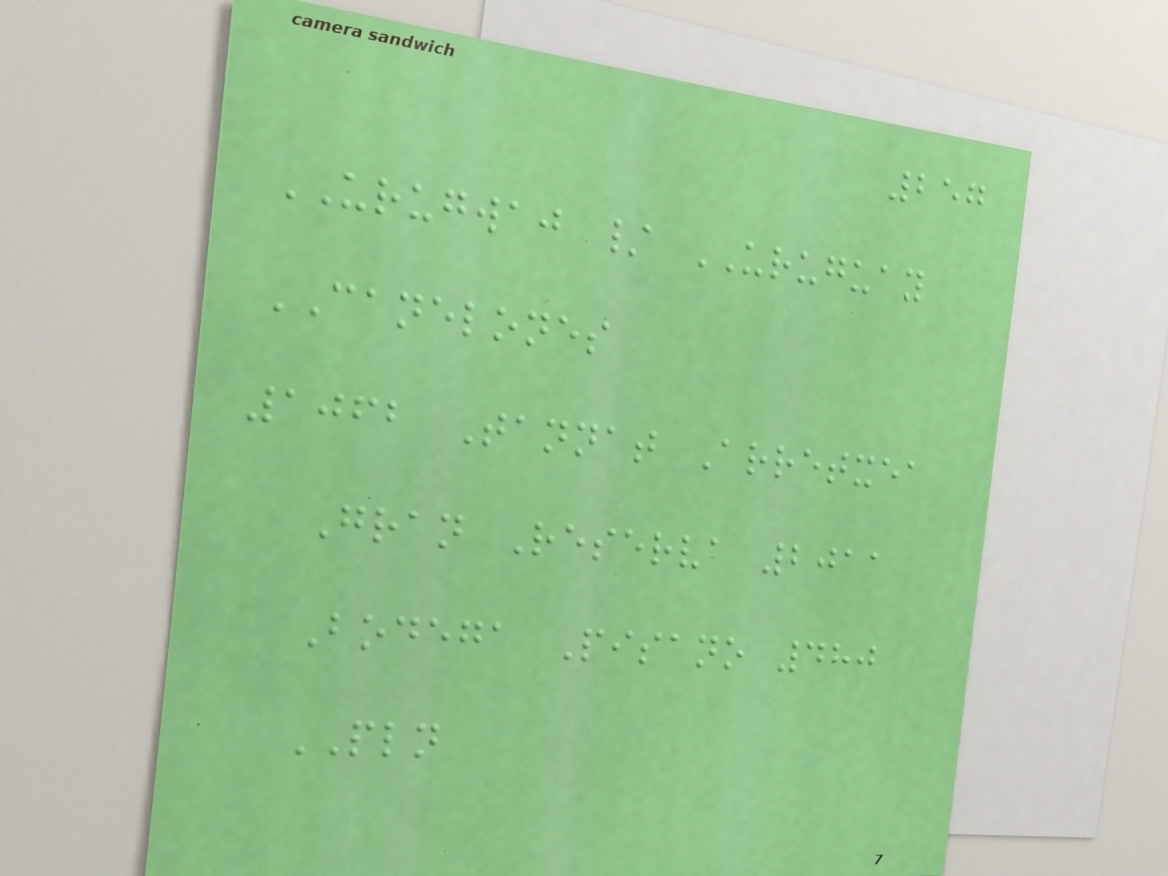257
URUGWAJ / URUGUAY
CANELONES
1062 Tannat Arretxea
Gran Reserva 2011
Bodega Pisano 480
PLN
